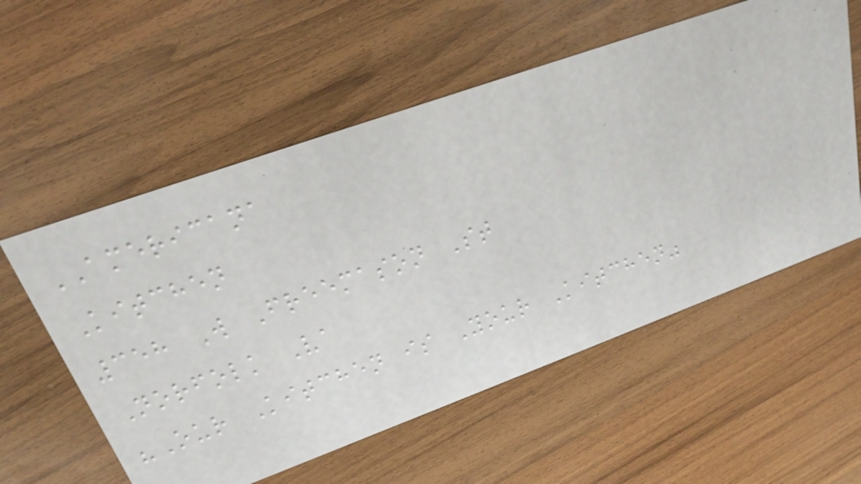AMERICANA
Kitchen
358 W Freemason St
Norfolk Va
"Our Kitchen is Your Kitchen"
